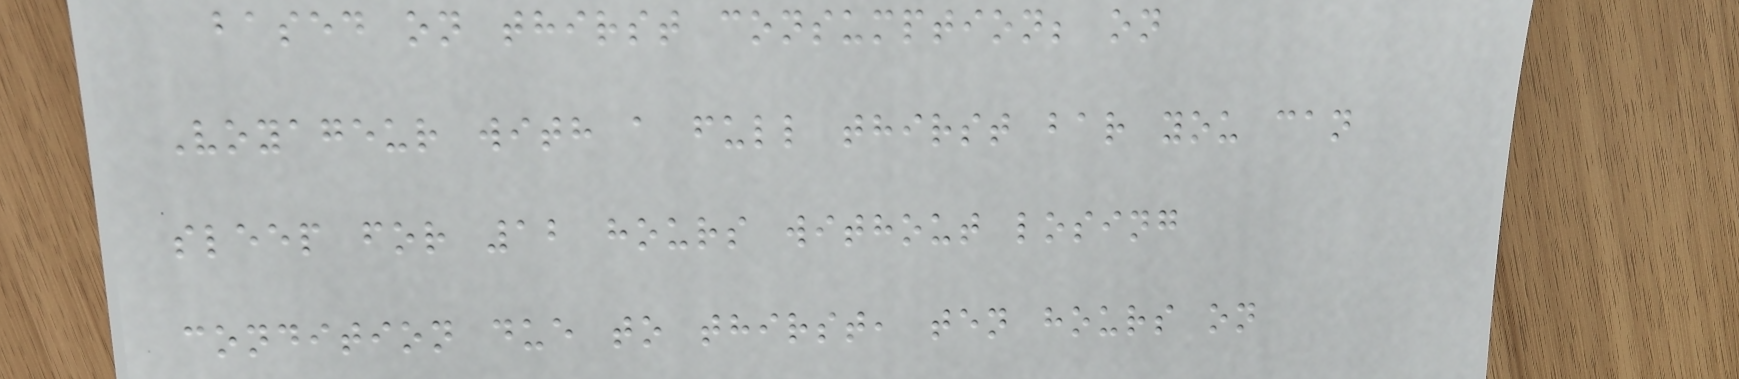based on thirst consumption; on
Voyageur with a full thirst bar you can
sleep for 12 hours without losing
condition due to thirst, ten hours on
